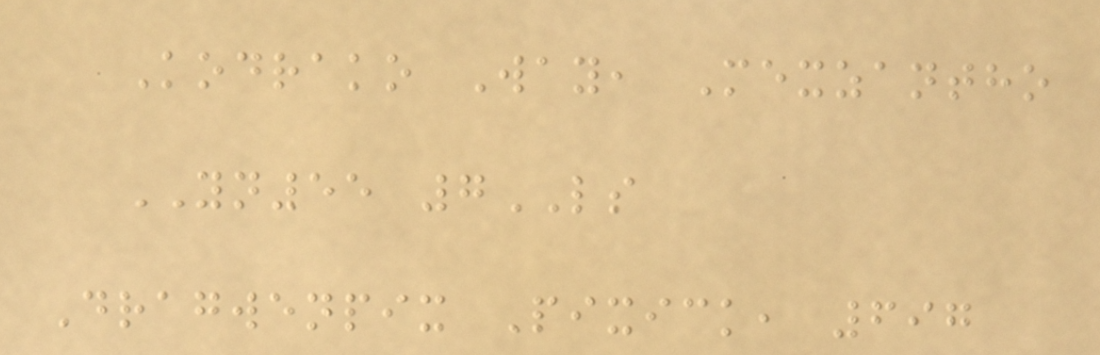Kodrako Way, Mexzantho
YN55 7LS
Dragwenpix Pixick, 697
